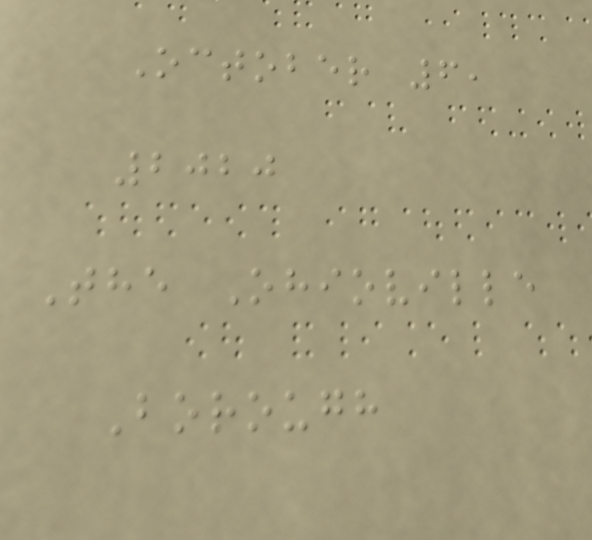October 6,
2020
The Ohioville
Borough
